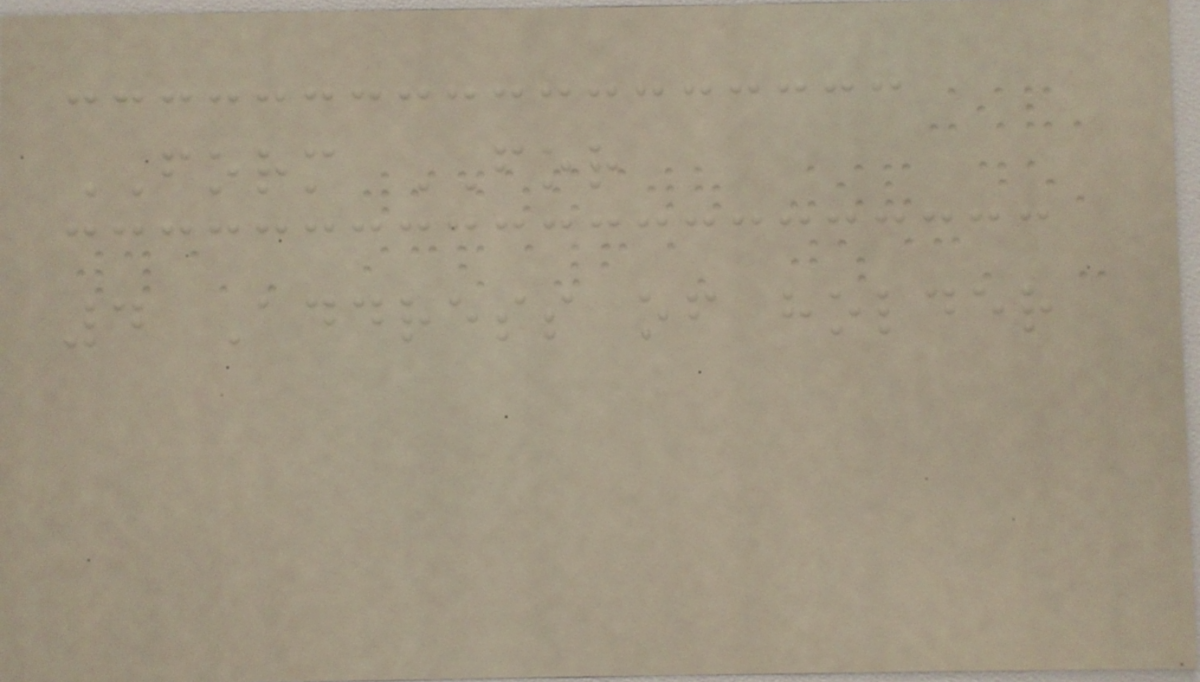FORM FOR
4 Address of holder
